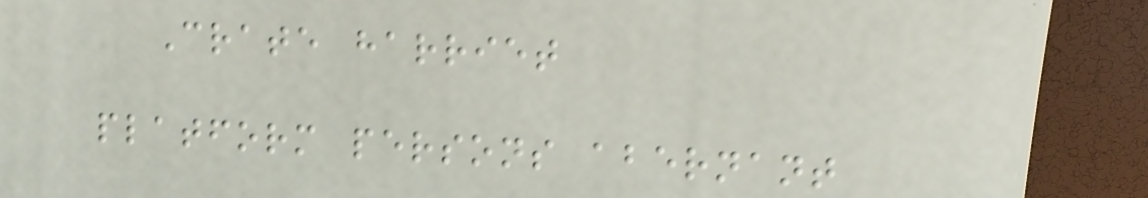Crate harriet
platform persons abernant
